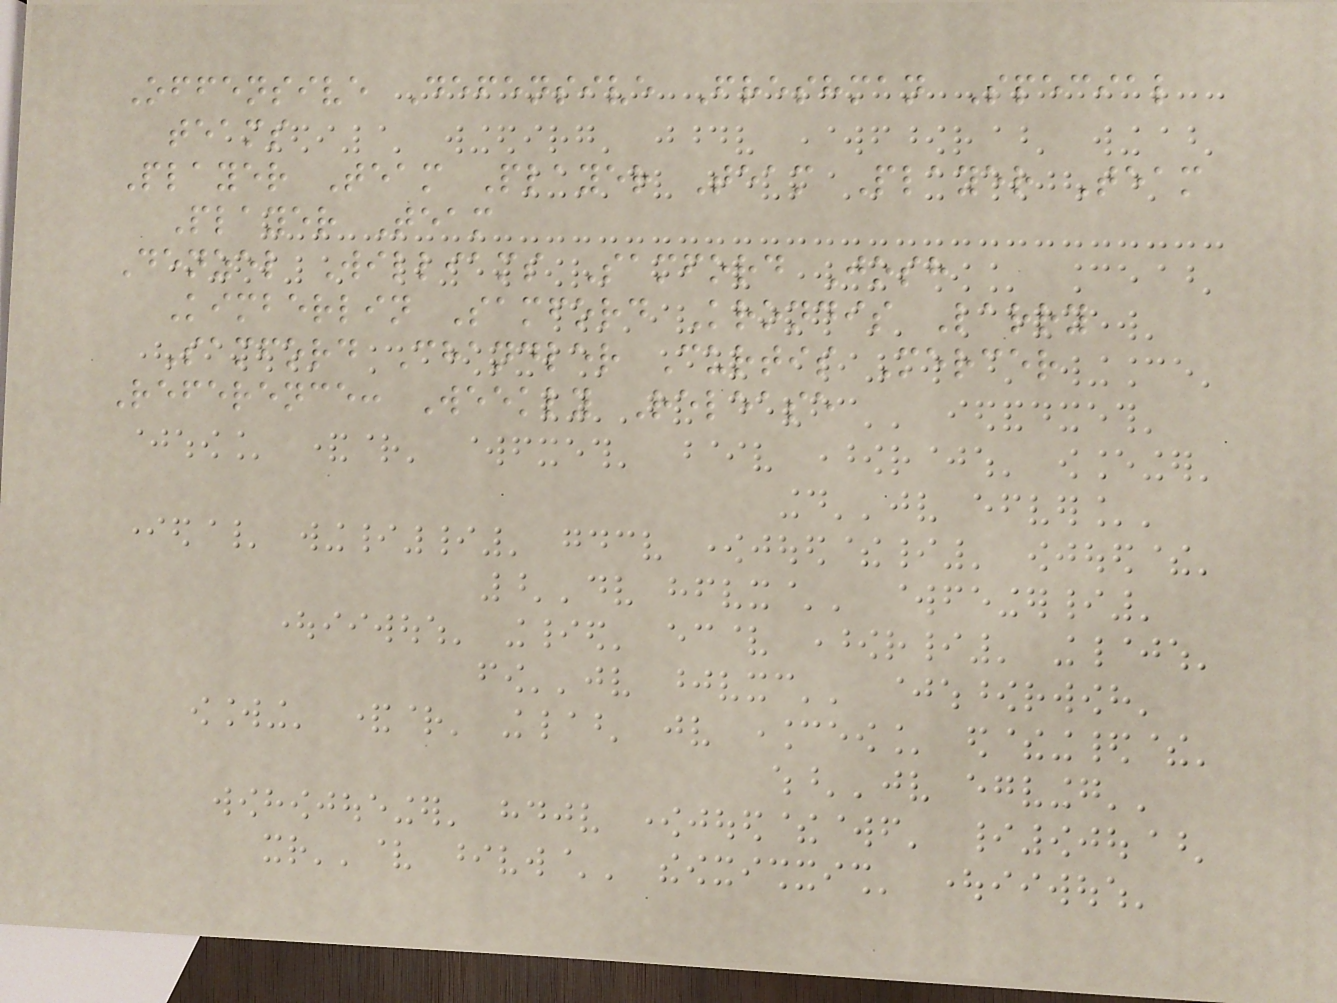Offensive Defensive Freshman Special
teams
Player Team Player Team Player Team
Player Team
Denzel Williams Samford Josh
Kimberlin Samford Krondis Larry
Samford Chandler Curtis Mercer
Reference: Weekly Release
